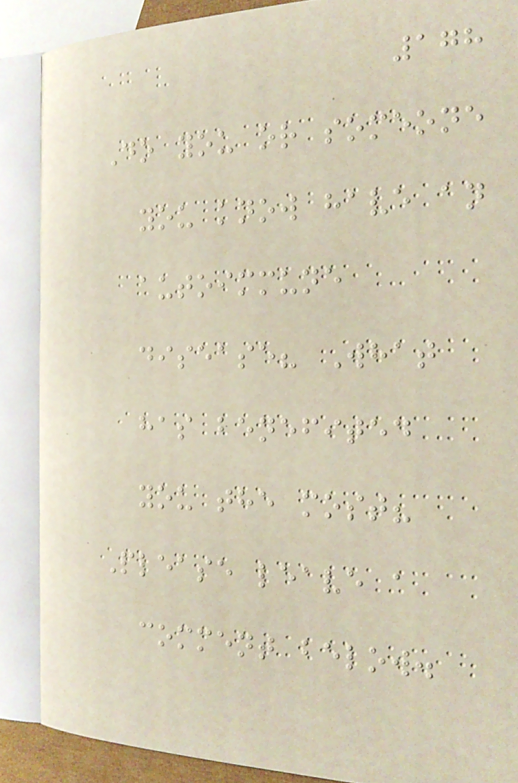178
Do you or someone
you know have an
autoimmune
disease? What
has benefited
you the most?
Please leave a
comment below.
